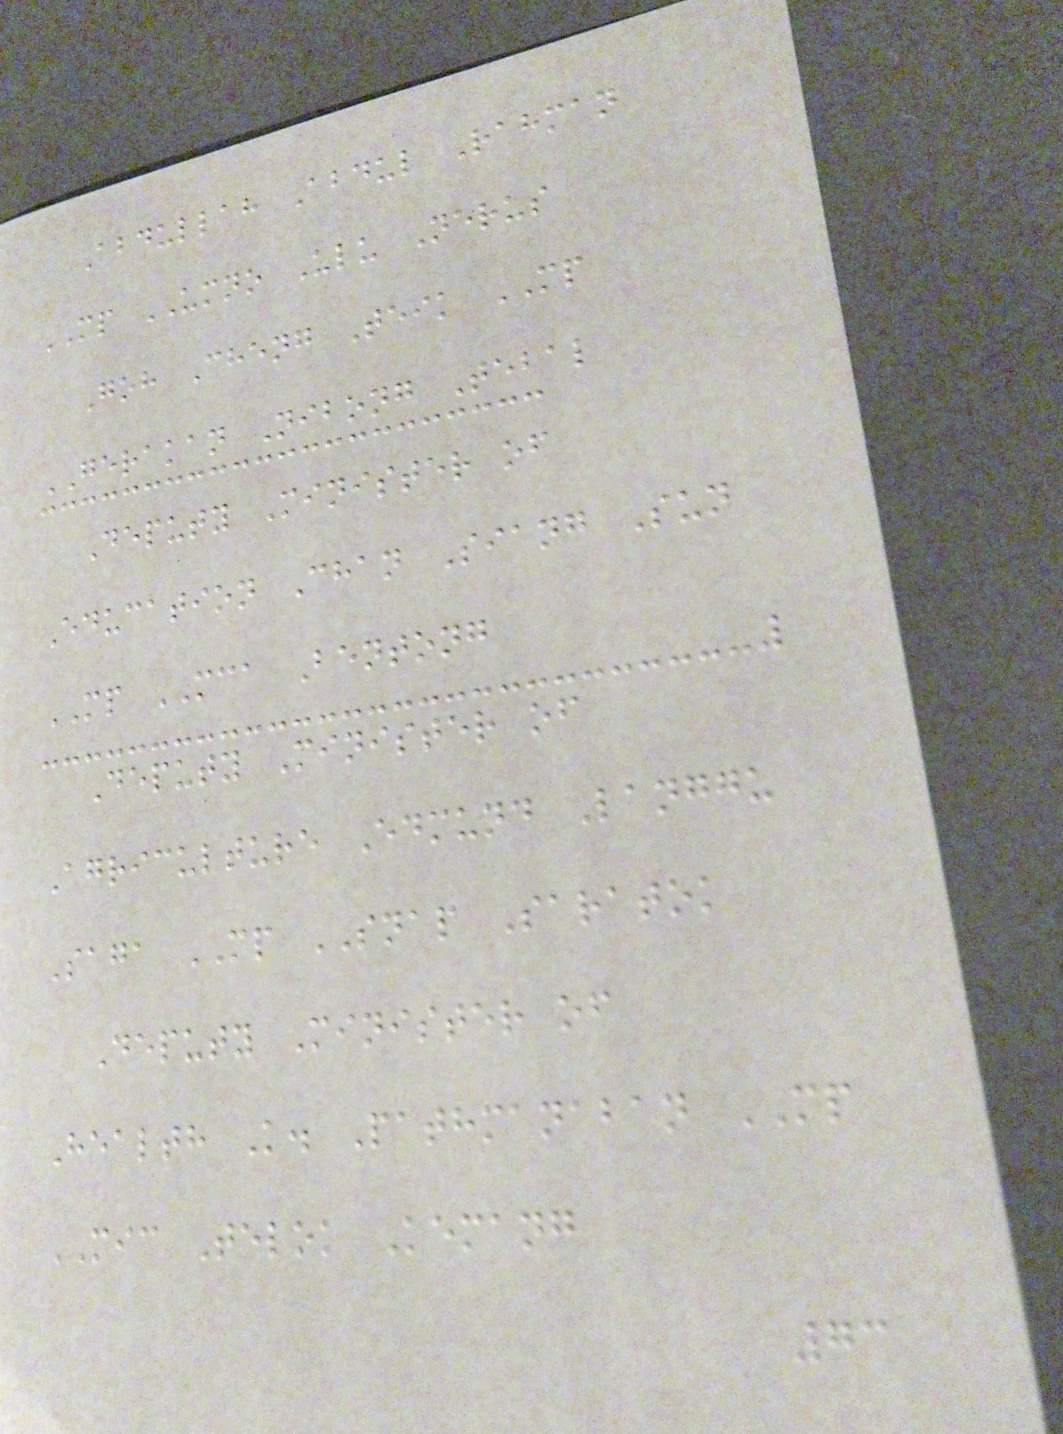Abdullah Abdul Rahman
MP UMNO Ulu Nerus
Goh Cheng Teik MP
GERAKAN Nibong Tebal
Deputy Minister of
Education Chan Siang Sun
MP MCA Bentong
Deputy Minister of
Agriculture Edmund Langgu
Saga MP SNAP Saratok
Deputy Minister of
Health K. Pathmanaban MP
MIC Telok Kemang
73
